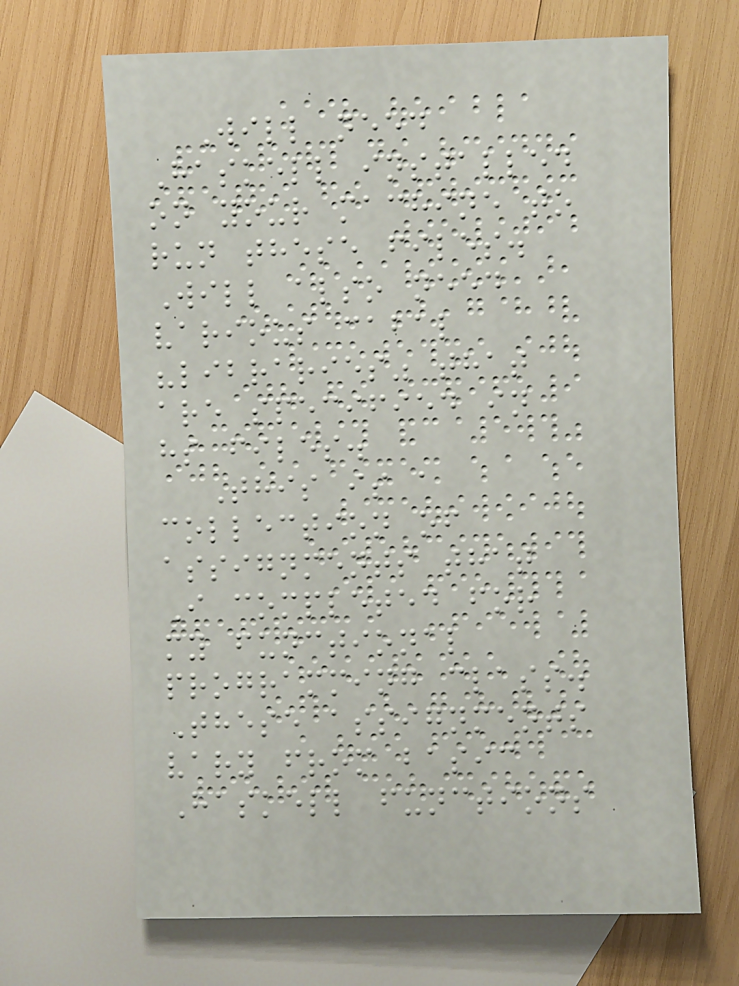Will need
Haskell installed
on your machine to
run these files.
Will also need
various cabal
"libraries" that
are specified in
hs files.
This is a
collection of
assignments that
I completed for
my functional
programming class.
These assignments
vary from basic
Haskell functions
